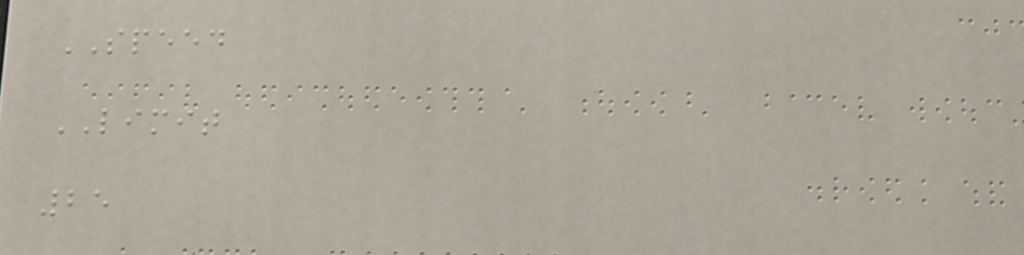SPEED
LIMIT
25
